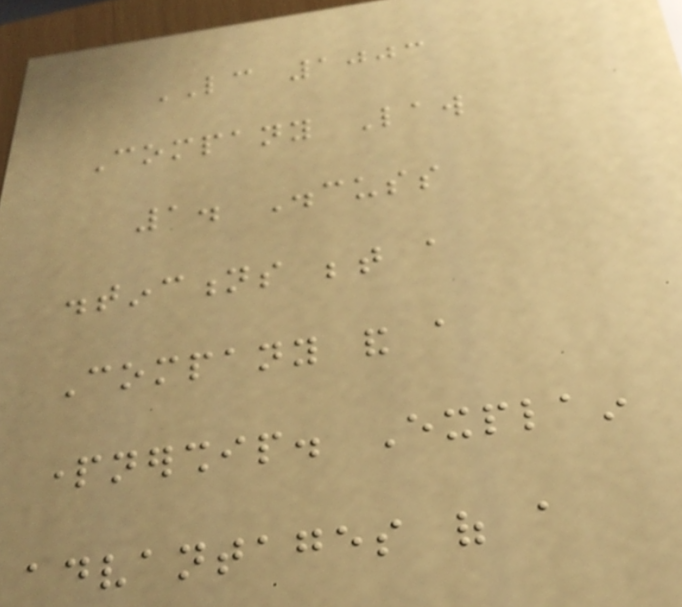LC 1003
Company Law
1. Discuss
distinctions between a
Company and a
partnership. Explain
advantages of a
